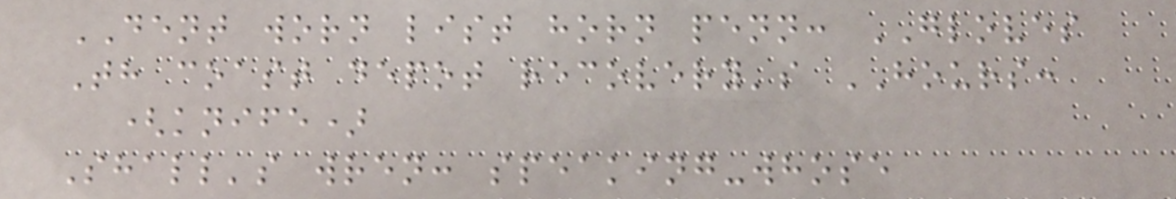DENT worn list horn penn: GLOVES
Th coast depot recovery's HOURS:
(knife)
Shall's wren: speaking-whose
